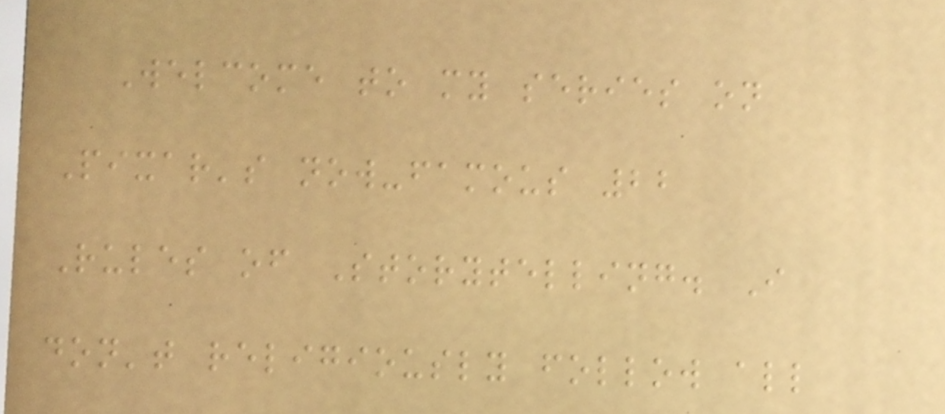Welcome to my series on
Pixar's now-famous 22
Rules of Storytelling. I
don't religiously follow all
